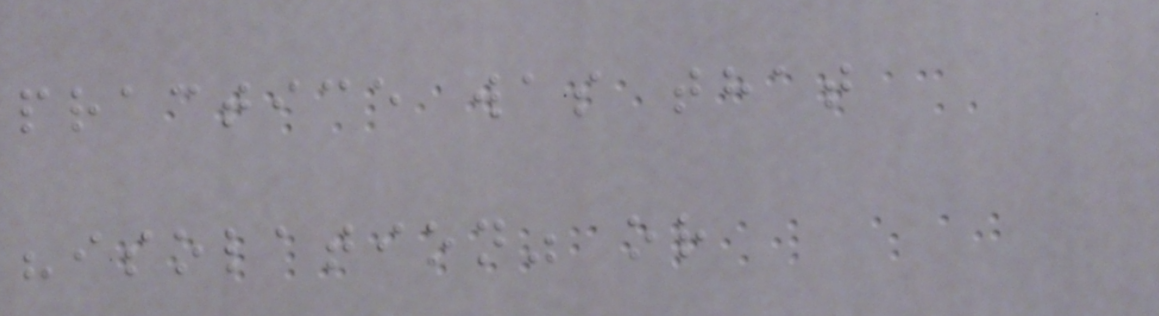practice was that
"isolation" or
